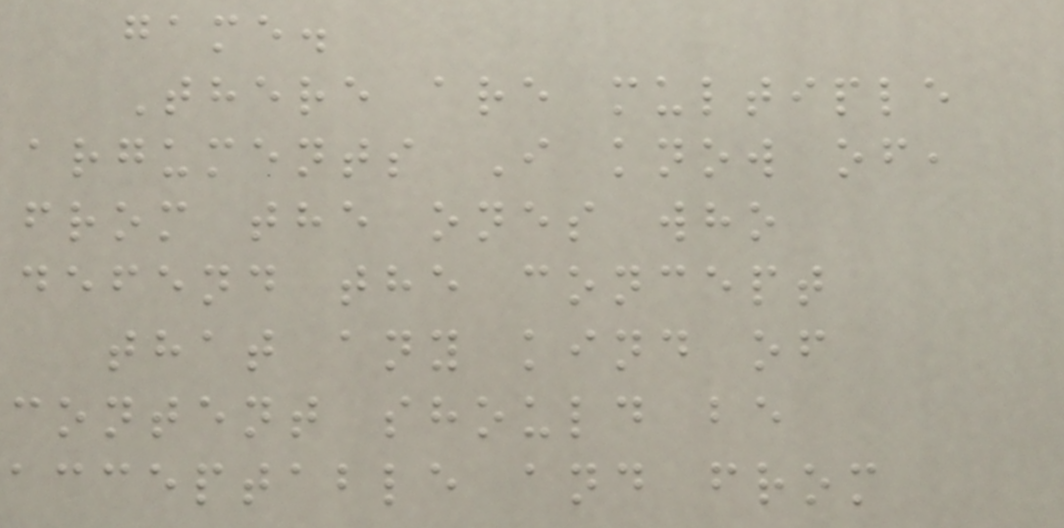game.
There are multiple
arguments I know of,
from the ones who
defend the concept
that any kind of
content should be
acceptable and from
